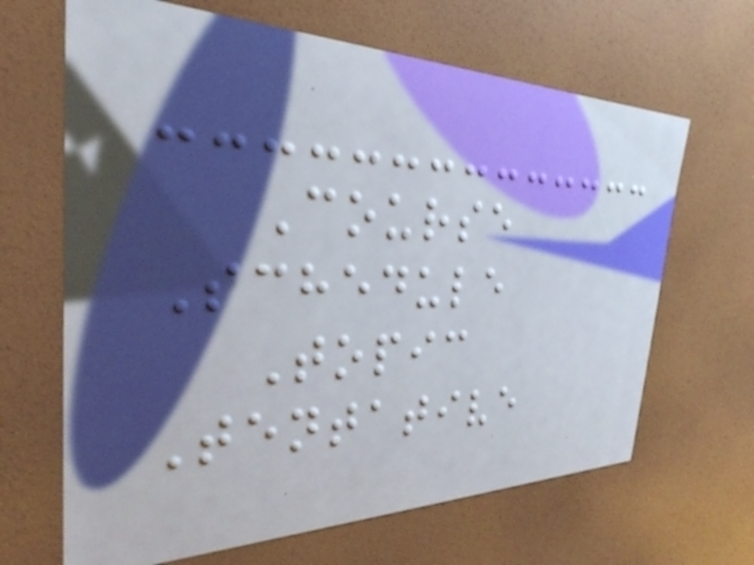Course
Schedule
Topic
Tentative
